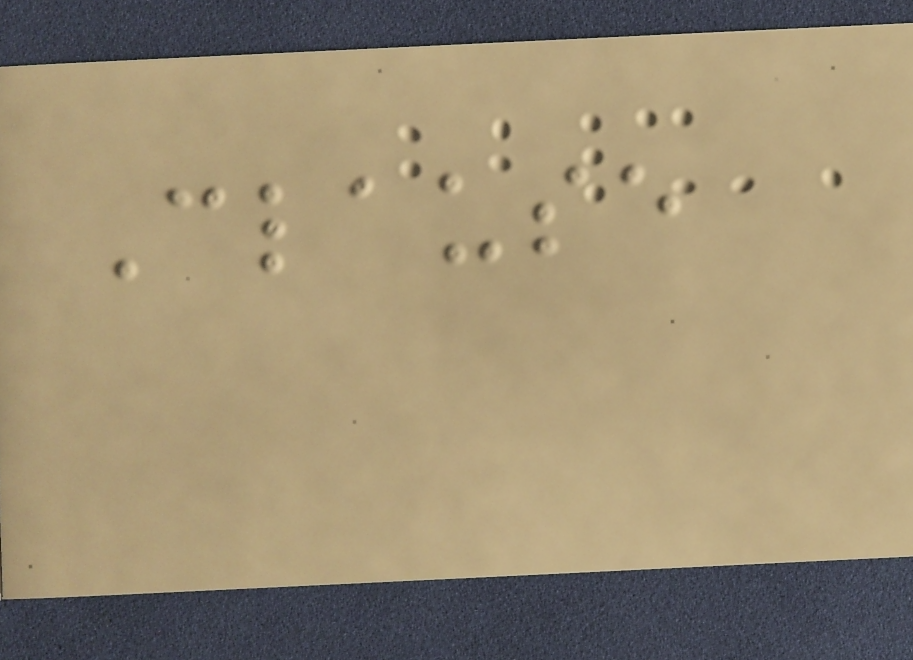Clause
